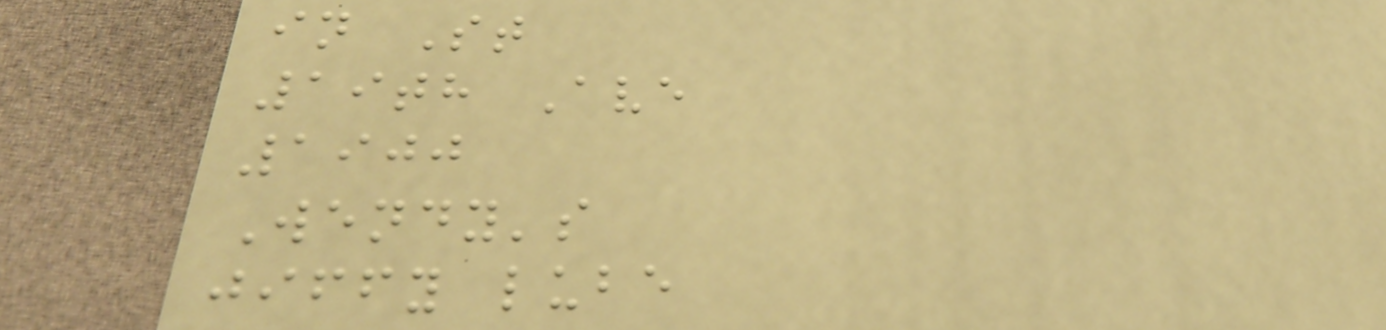in St
19th Ave
1900
Wendy's
jiffy lube
